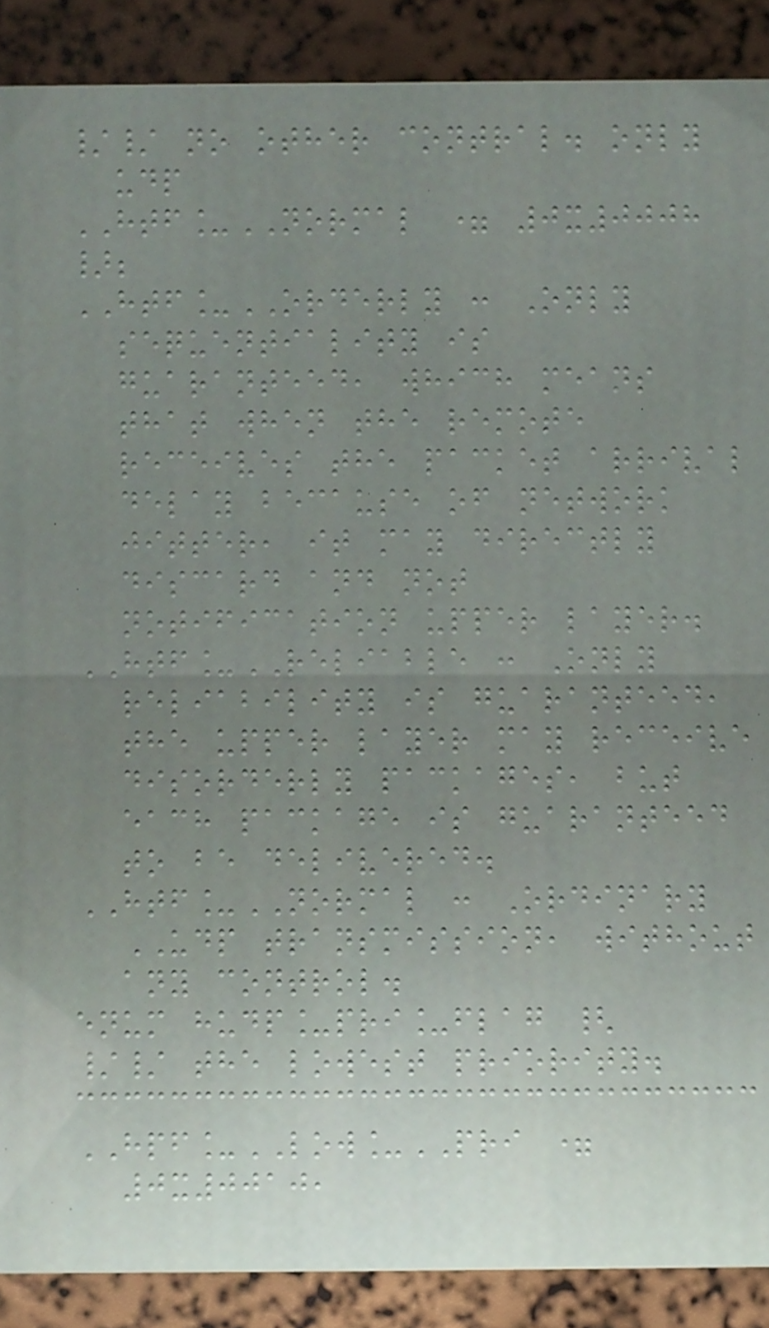// no other contral. only
udp
HTF_NORMAL = 0x0008
};
HTF_ORDERLY : Only
sequentiality is
guaranteed, which means
that when the remote
receives the packet arrival
delay because of network
jitter, it may directly
discard and not
notification upper layer.
HTF_RELIABLE : Only
reliability is guaranteed,
the upper layer may receive
disorderly packages, but
each package is guaranteed
to be delivered.
HTF_NORMAL : Ordinary
UDP transmission, without
any control.
enum hudp_pri_flag {
// the lowest priority.
HPF_LOW_PRI =
0x0010,
